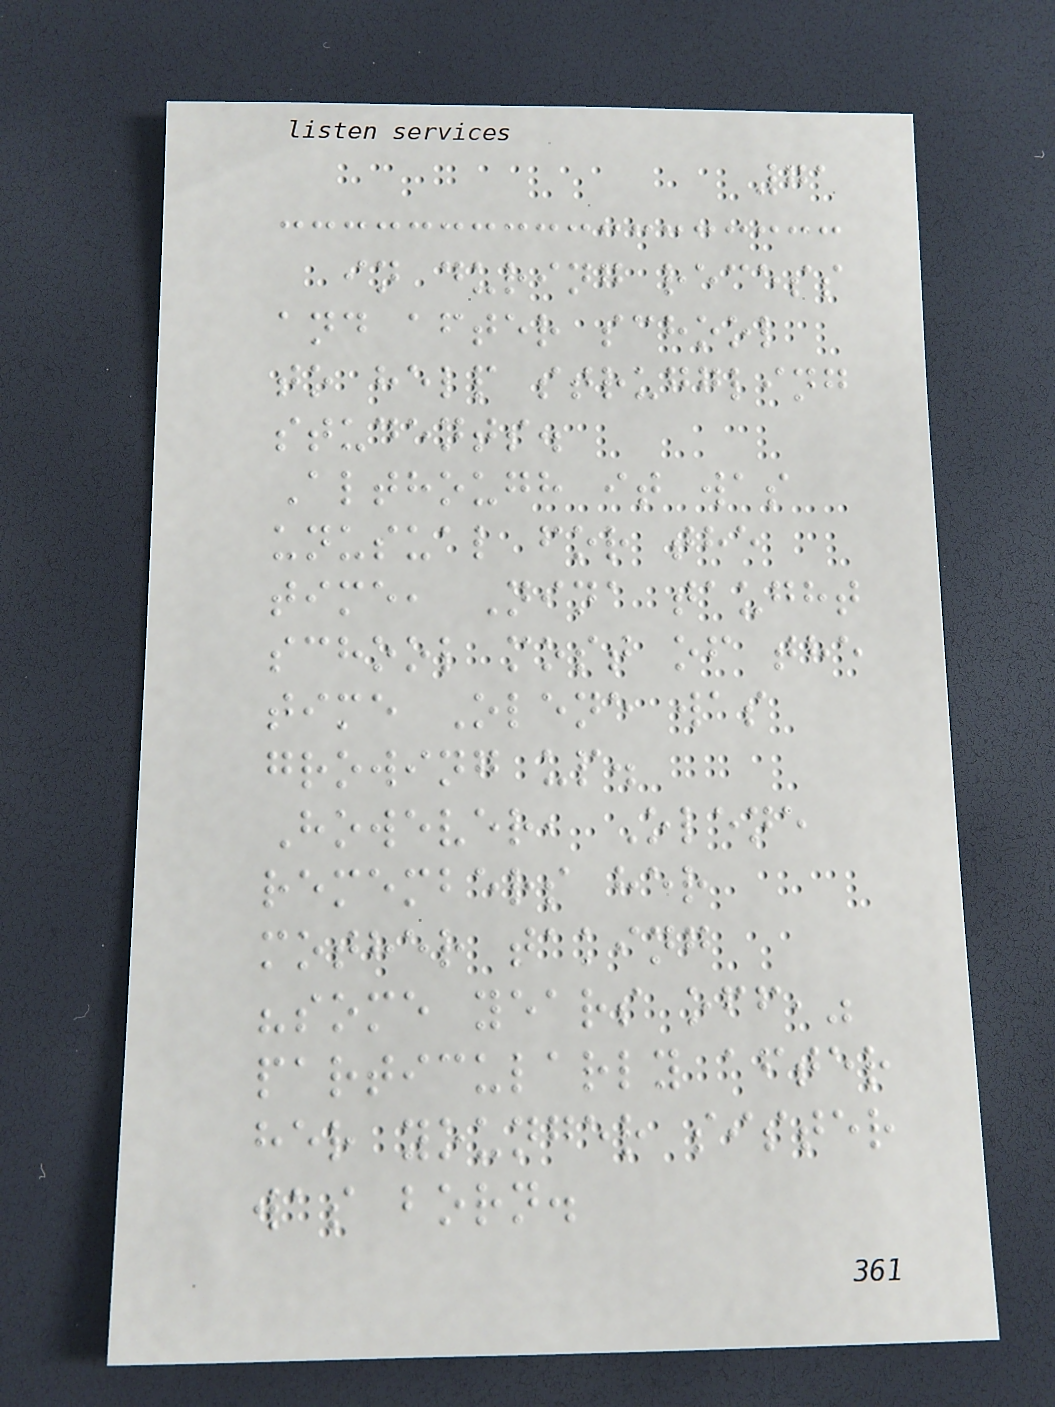71
in during recess
and after school
to help struggling
students.
Although it was
unusual for the
time, Nina taught
school most of the
time Olene was
growing up.
However, Olene
remembers her
mother taking
"some years off,"
particularly after
her younger sister
was born.
